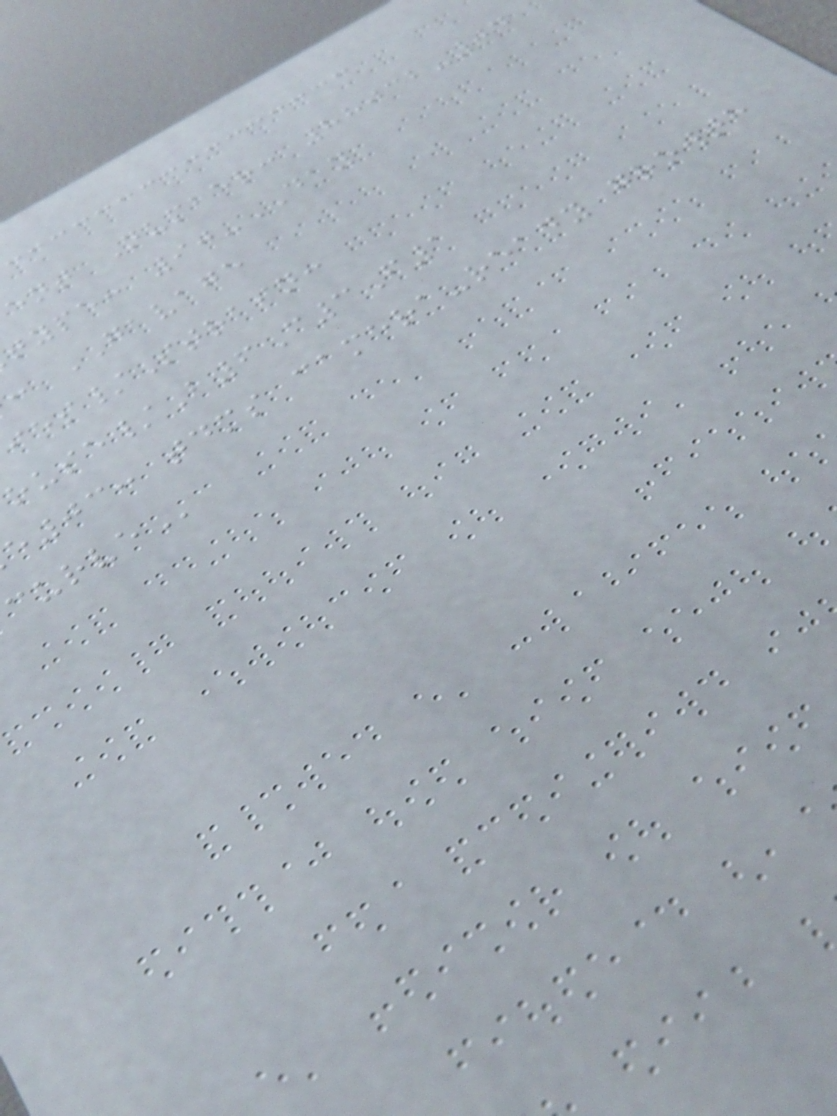ent Number: 88032-04
type: 90-DAY
: GAVAGE
ies/Strain:
ouse/B6C3F1
e03: tdms camera-ready growth
